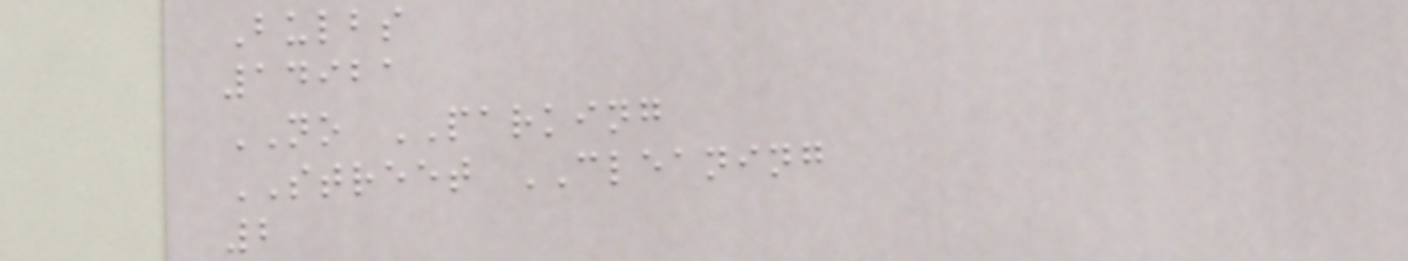Bulbs
14921
NO PARKING
STREET CLEANING
2
